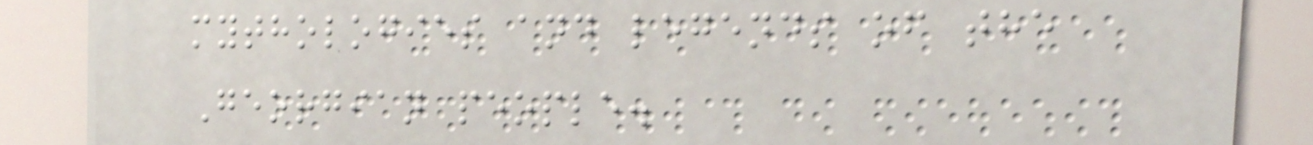mythologies and legends of the
Georgian people.
